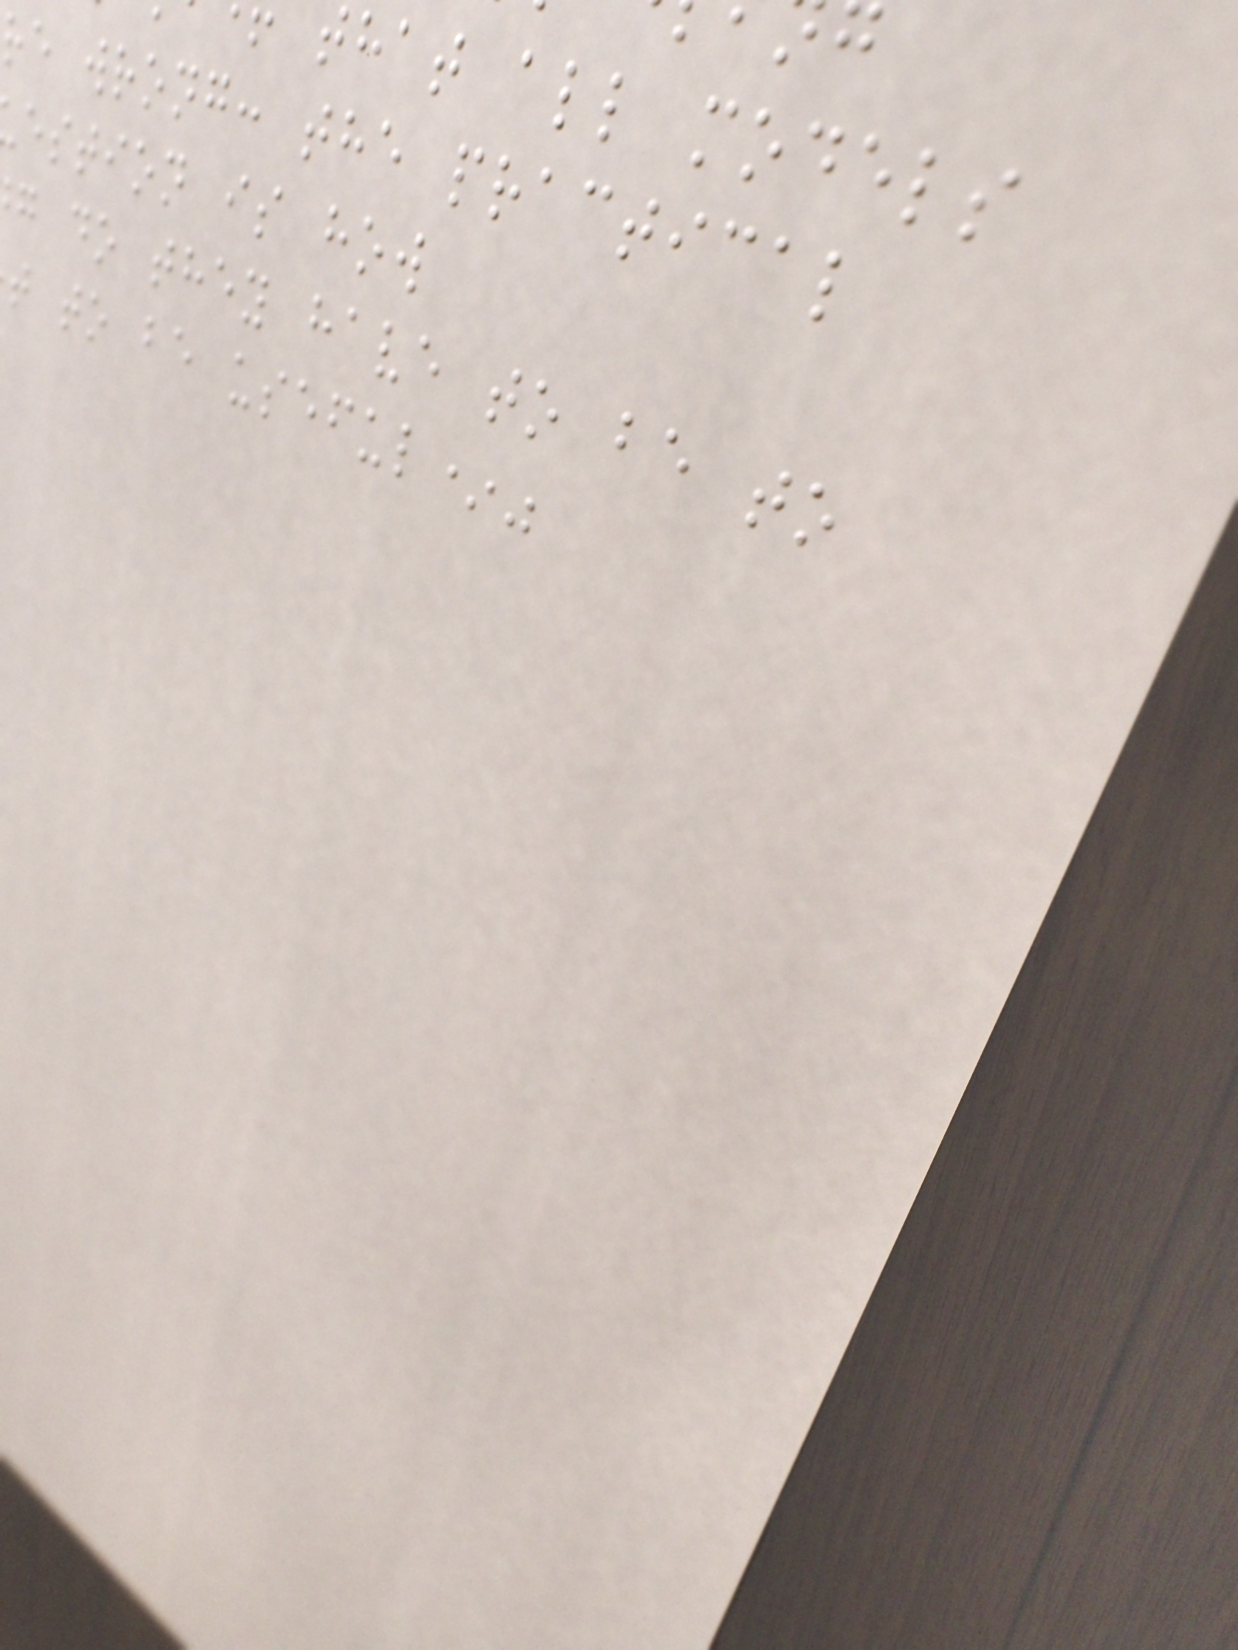that all models
re wrong: the practical
estion is how
g do they have to be to
t to be useful*"
